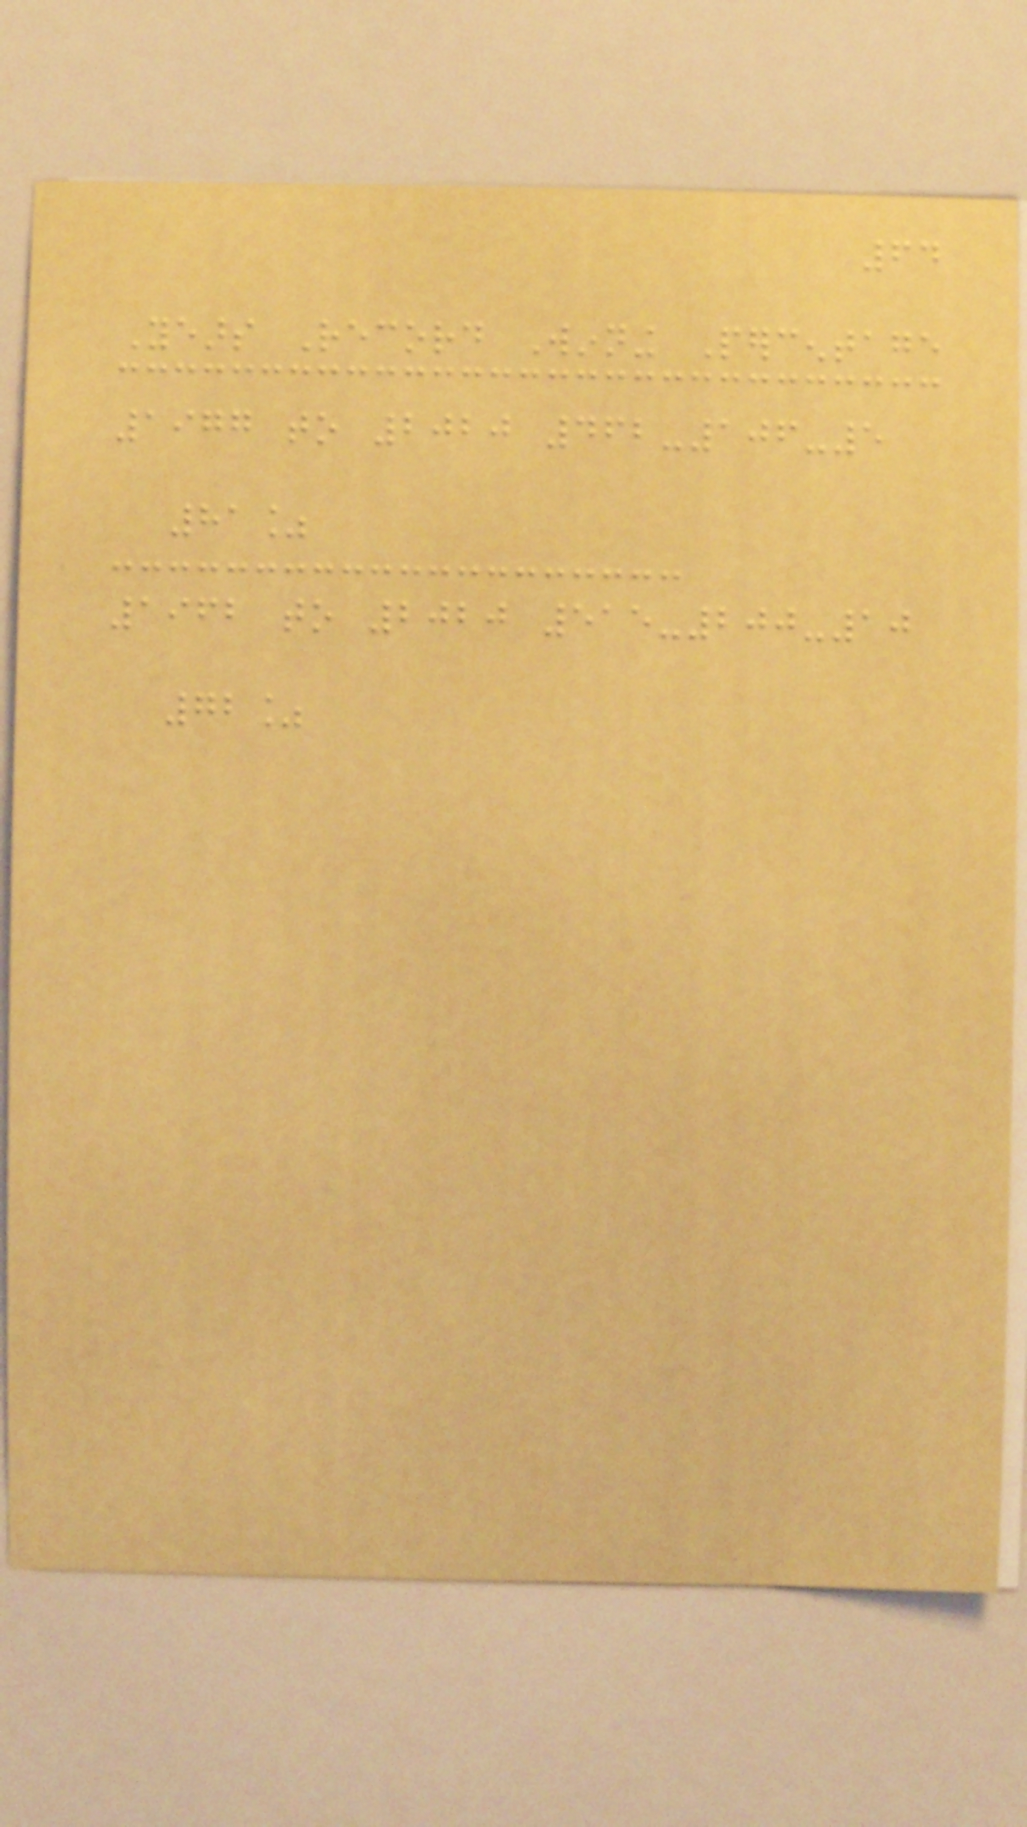64
Years Record Winning Percentage
1977 to 2020 462-106-5
81%
1962 to 2020 515-200-10
72%
